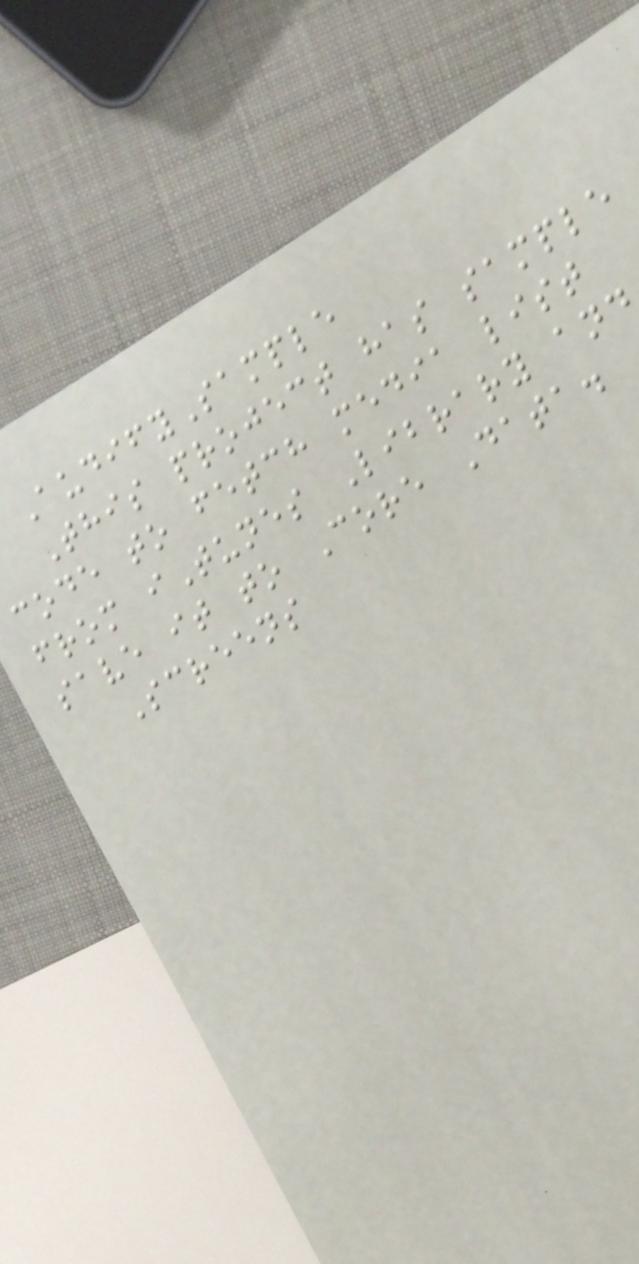AudifySample
This project has sample
code to fetch media list
from iTunes Library and
save it to Core Data.
Screens
